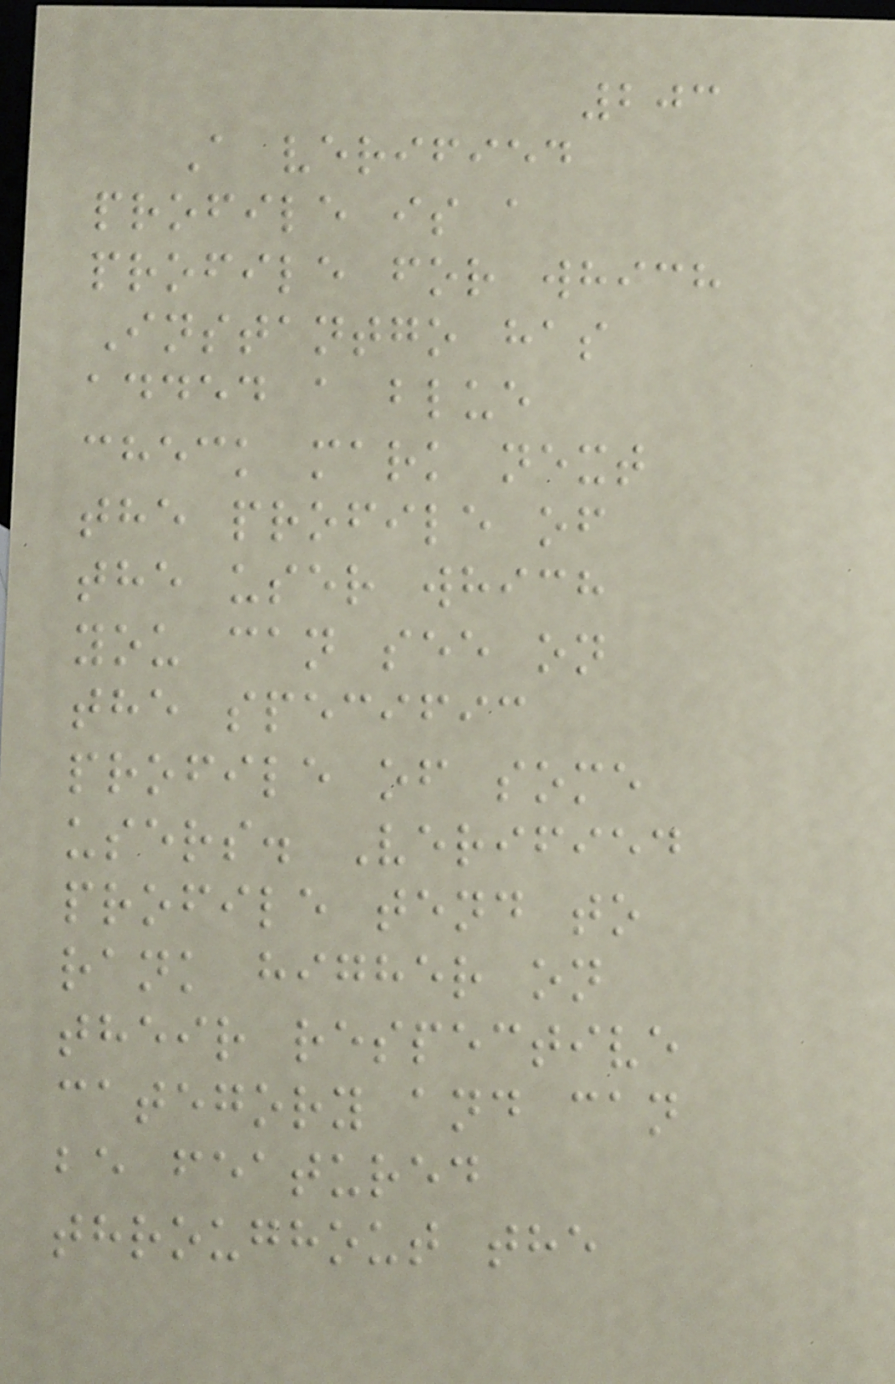203
A verified
profile is a
profile for which
Instantgo has
added a blue
check mark next
the profile of
the user which
you can see on
the specific
profile of some
users. Verified
profile tend to
rank higher on
their respective
category and can
be featured
throughout the
